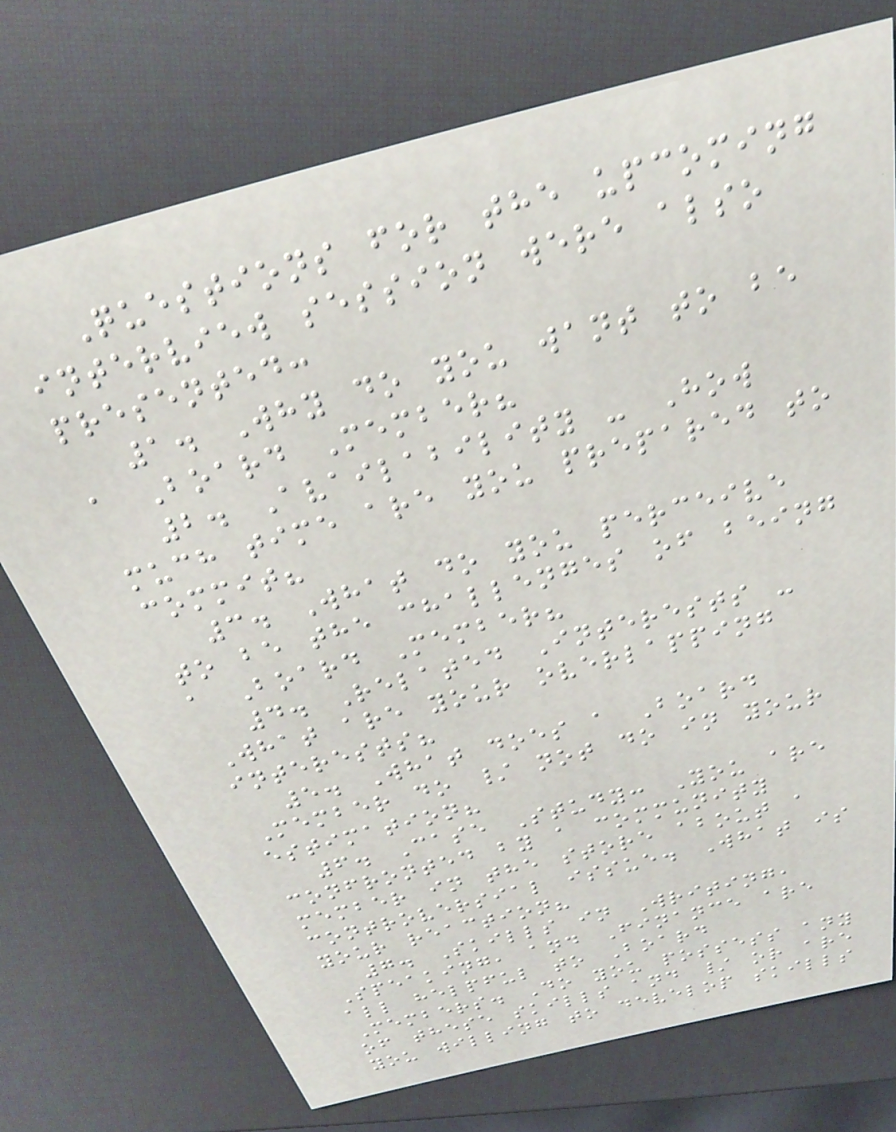Questions for the upcoming
interview session were also
presented:
1. Why do you want to be
a Board Member?
2. Availability - How
much time are you prepared to
commit?
3. What do you perceive
to be the challenges of being
a Board Member?
4. Related Interests -
What are your overlapping
interests?
5. What does a Board
Member do / not do in your
estimation?
6. Case Study: You are
confronted by a community
member in the store about a
controversial issue. What is
your reaction?
7. Skills in Writing,
Speaking, and Finance are
all helpful to Board
Members. Do you possess any
of these skills and / or are
you willing to develop skills
